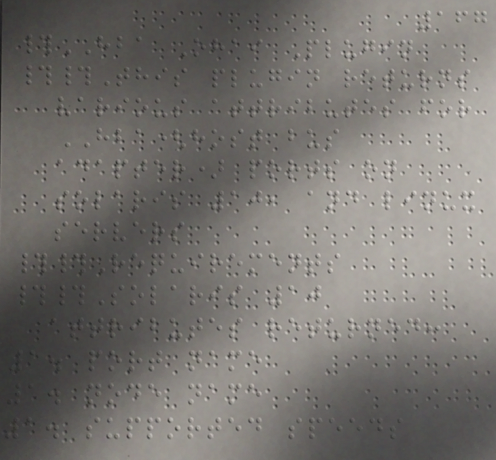167
#HBA Ohai Plugin
##This plugin returns
various attributes for
HBA(host bus
adapter) ports on
solaris 10, and linux
servers
##Requirements
##Solaris 10
attributes returned:
1. port name
1. node name
1. supported speeds
